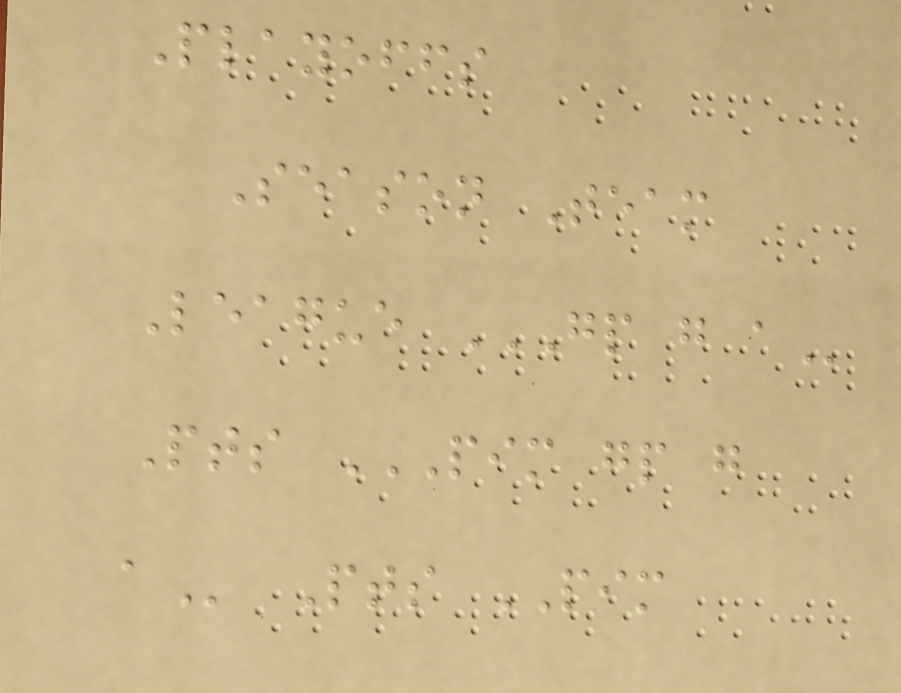Playoffs
Season Team
League GP G A
Pts PIM GP G
A Pts PIM
